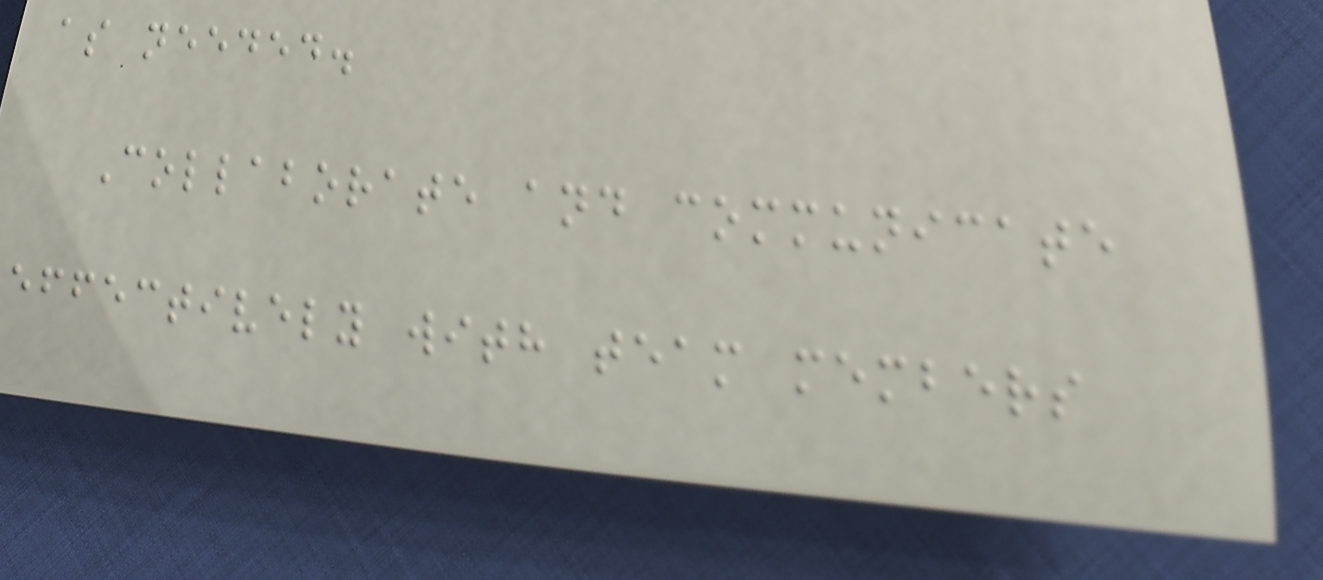as needed.
Collaborate and communicate
effectively with team members
